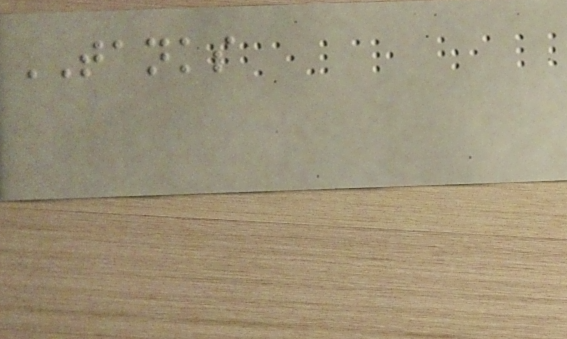TANKS
